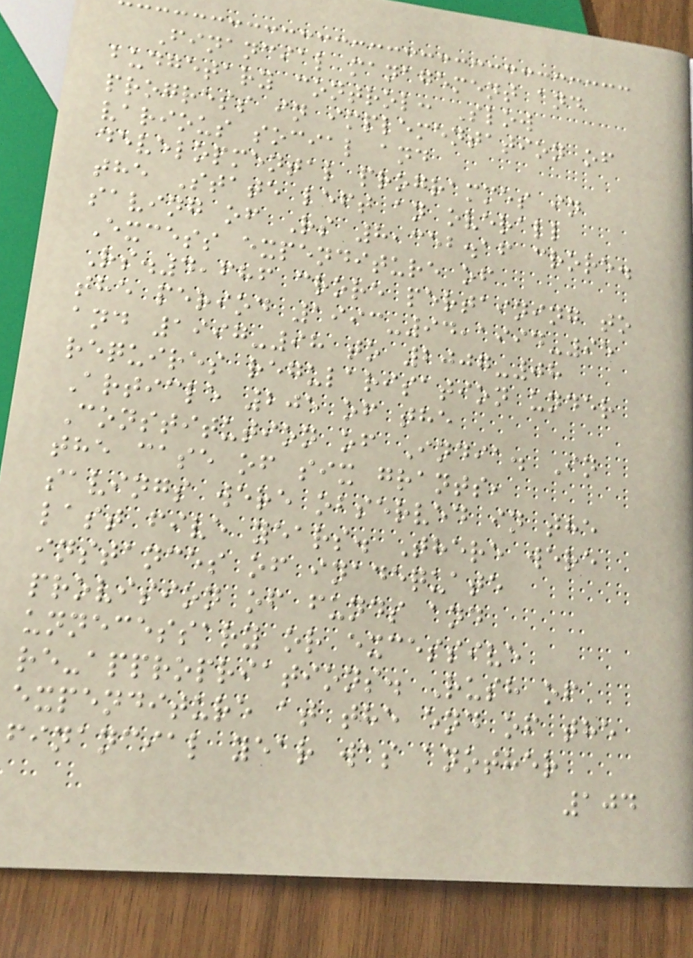Financial management and
budgetary control: Slow
progress in implementation of
various social and
developmental programmes in
the State left an overall
saving of Rs 8,352.16 crore.
Excess expenditure of
Rs.4,686 crore pertaining to
the period 1993-94,1994-95
and 1997-98 to 2007-08
requires regularisation under
Article 205 of the
Constitution of India. In
the case of six grants,
savings were observed in the
last five years. There were
instances of inadequate
provision of funds and
unnecessary or excessive
re-appropriations. Rush of
expenditure at the end of the
financial year was another
104
